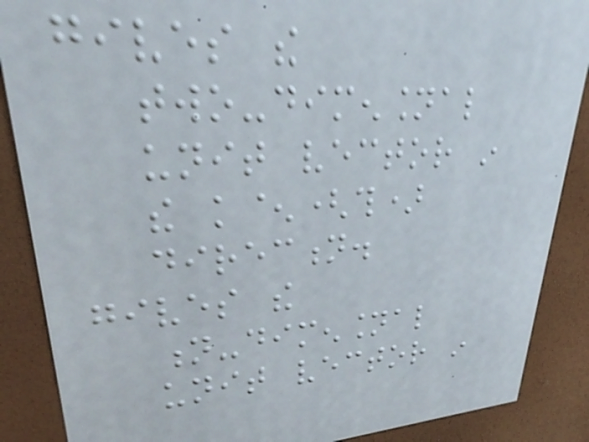gives the
two-dimensional
unit vector in
the k^(th)
direction.
gives the
n-dimensional
unit vector in
